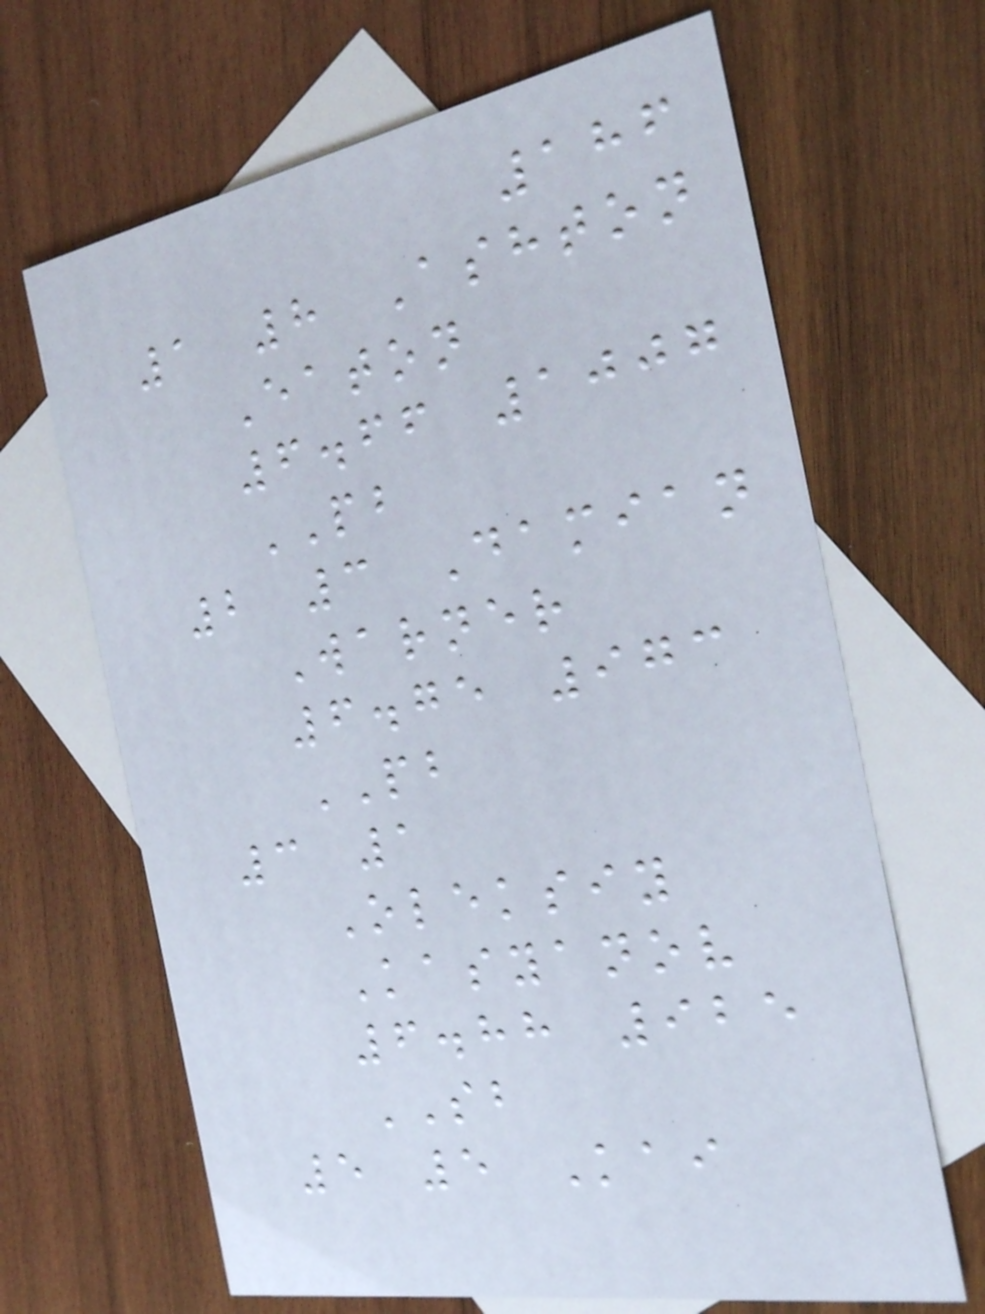186
1 8 Ashton
Eaton
6.66 1007
PB
2 3 Damian
Warner
6.75 973
PB
3 1
Oleksiy
Kasyanov
6.88 925
SB
5 5 Kai
